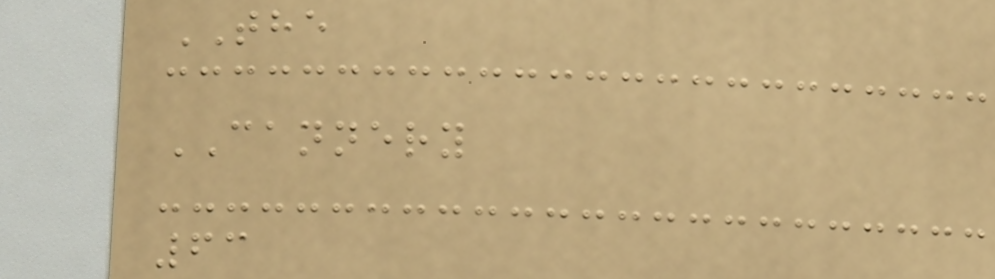THE
CANNERY
63
